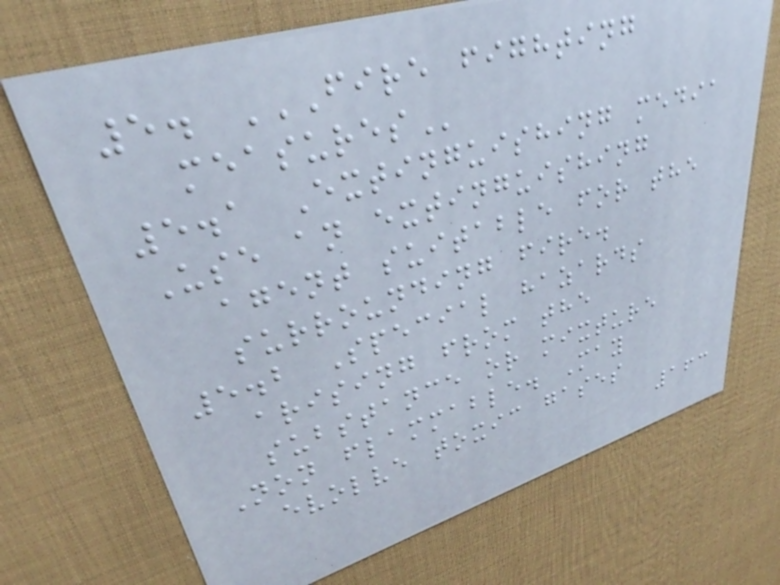5. FIRE FIGHTING
MEASURES
5.1 Extinguishing media
Use an extinguishing
agent suitable for the
surrounding fire.
5.2 Special hazards
arising from the
substance or mixture
Non flammable. May
evolve toxic gases
163
